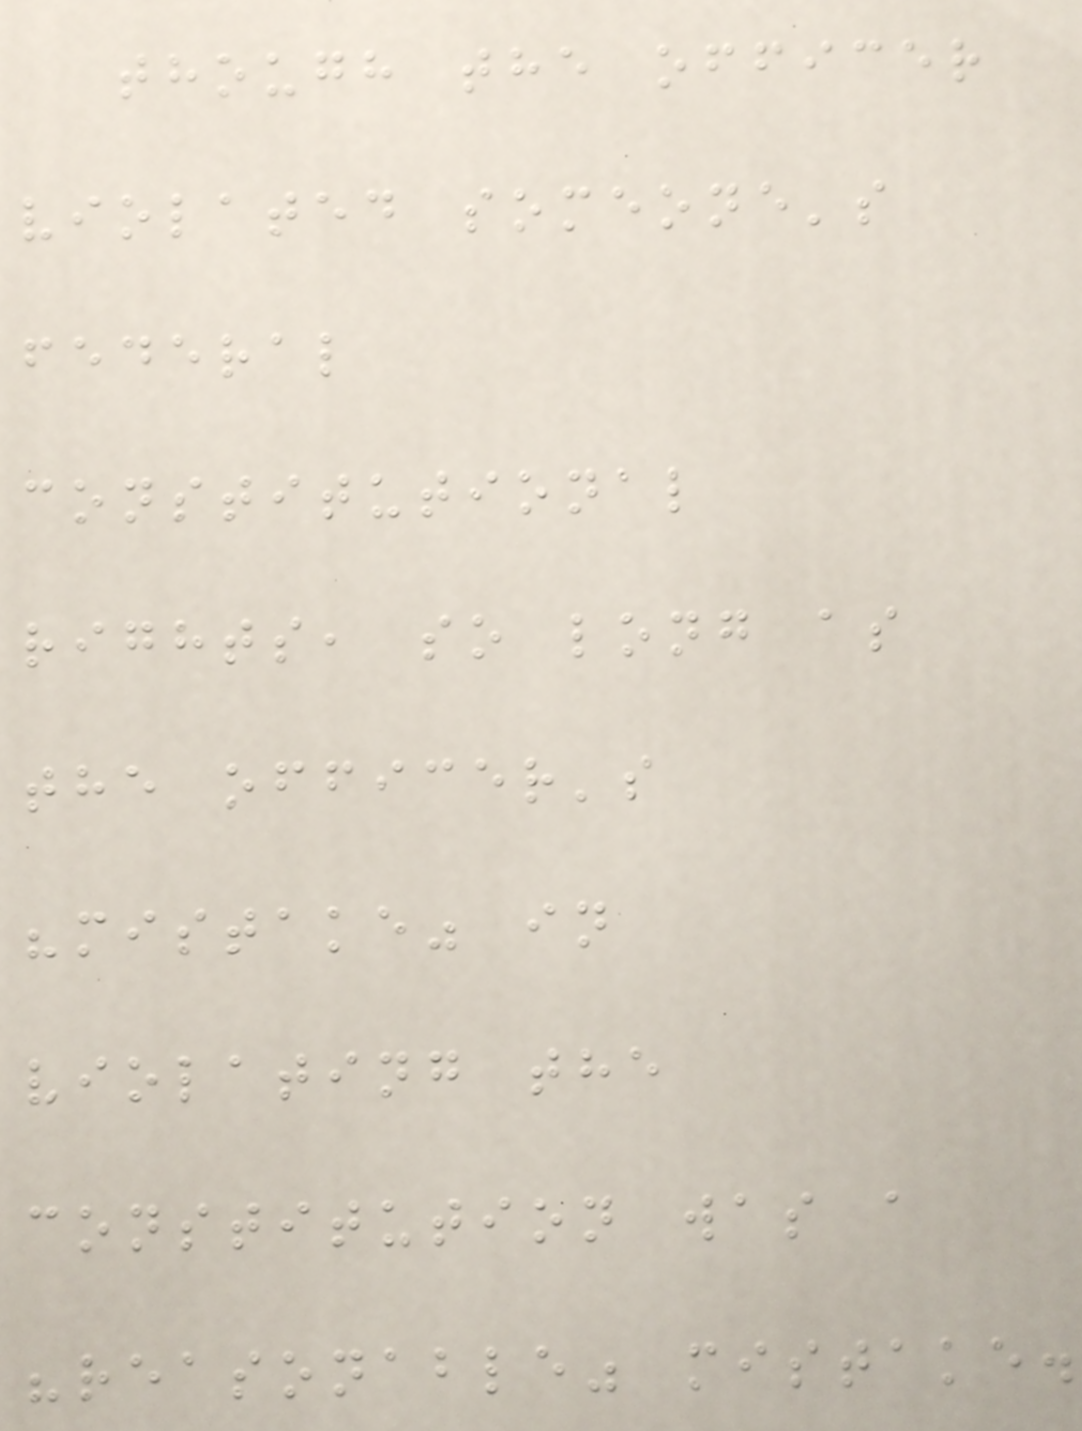though the officer
violated someone's
federal
constitutional
rights, so long as
the officer's
"mistake" in
violating the
constitution was a
"reasonable" mistake.
